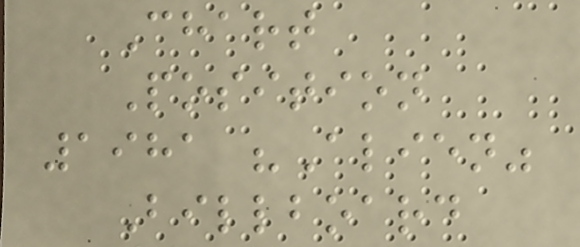Chart
Position
1981 "Alien"
Billboard
